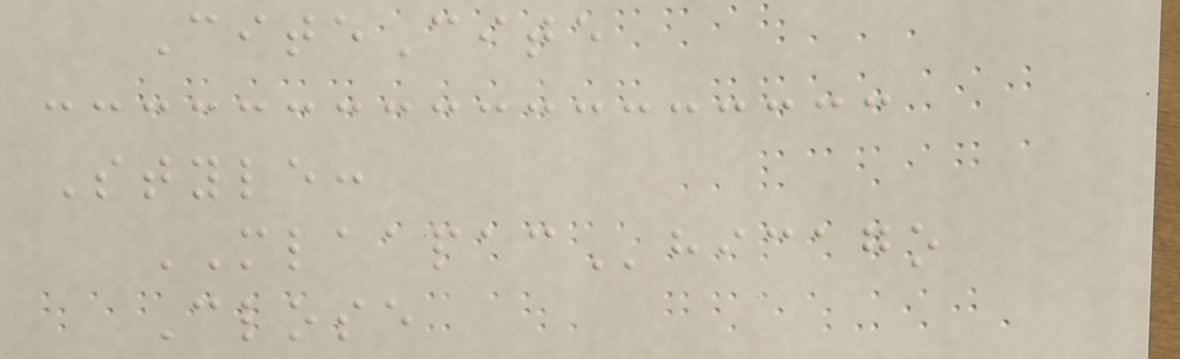CiteCite
Style:
MLAAPAChicago
Close
